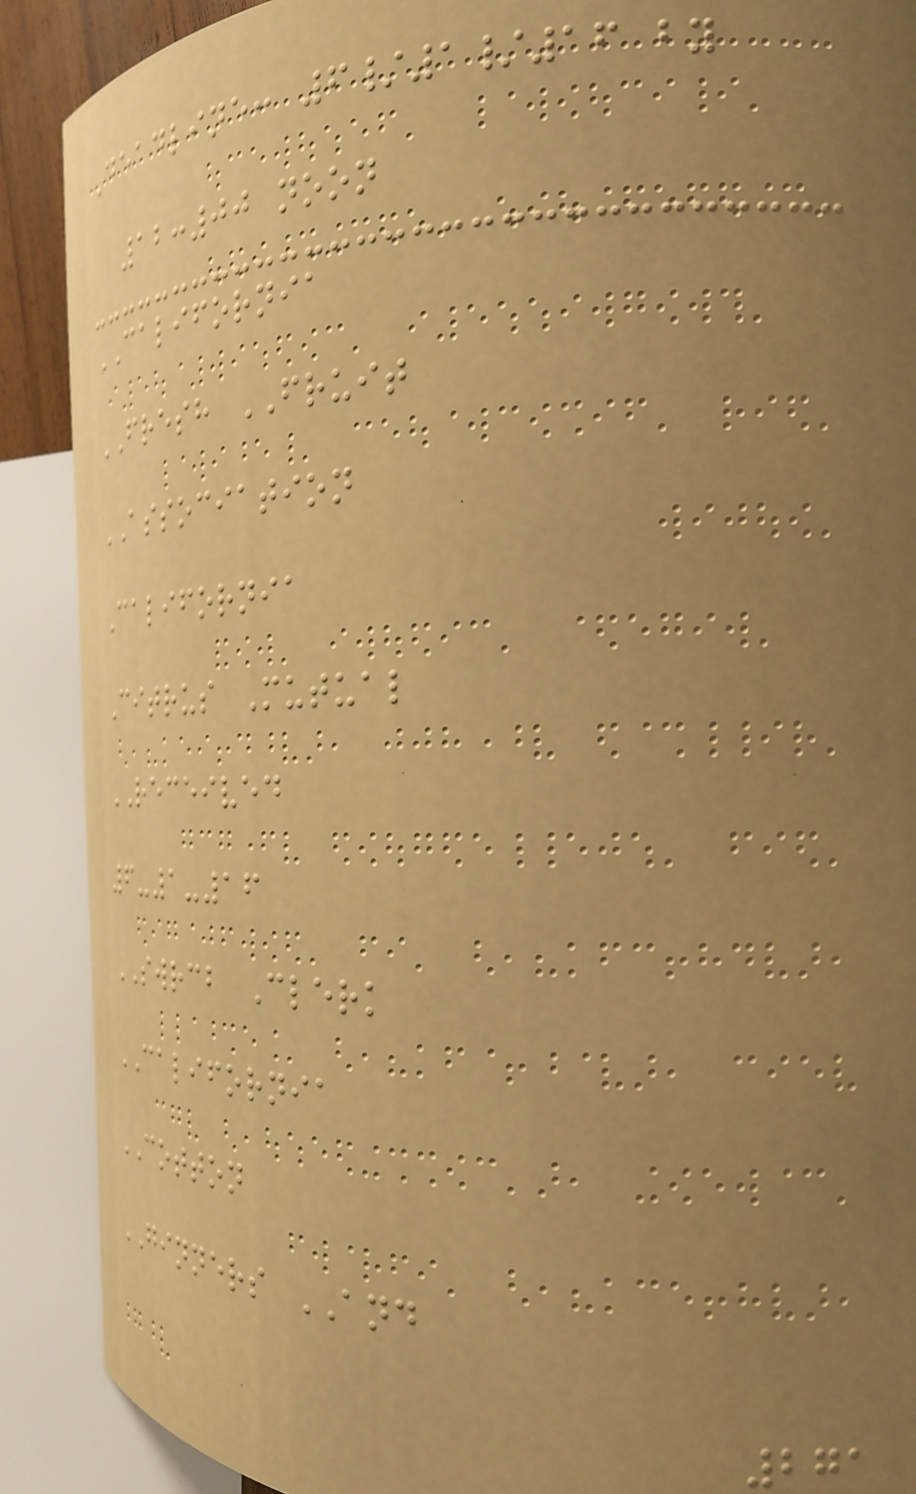Deadline: 6/1/16 by
12:00 noon
CALIFORNIA
FRESH FRUIT
ASSOCIATION
California
Citrus Mutual
RECEIVED
6-1-16
SWRCB Clerk
CALIFORNIA
COTTON
GINNERS AND
271
